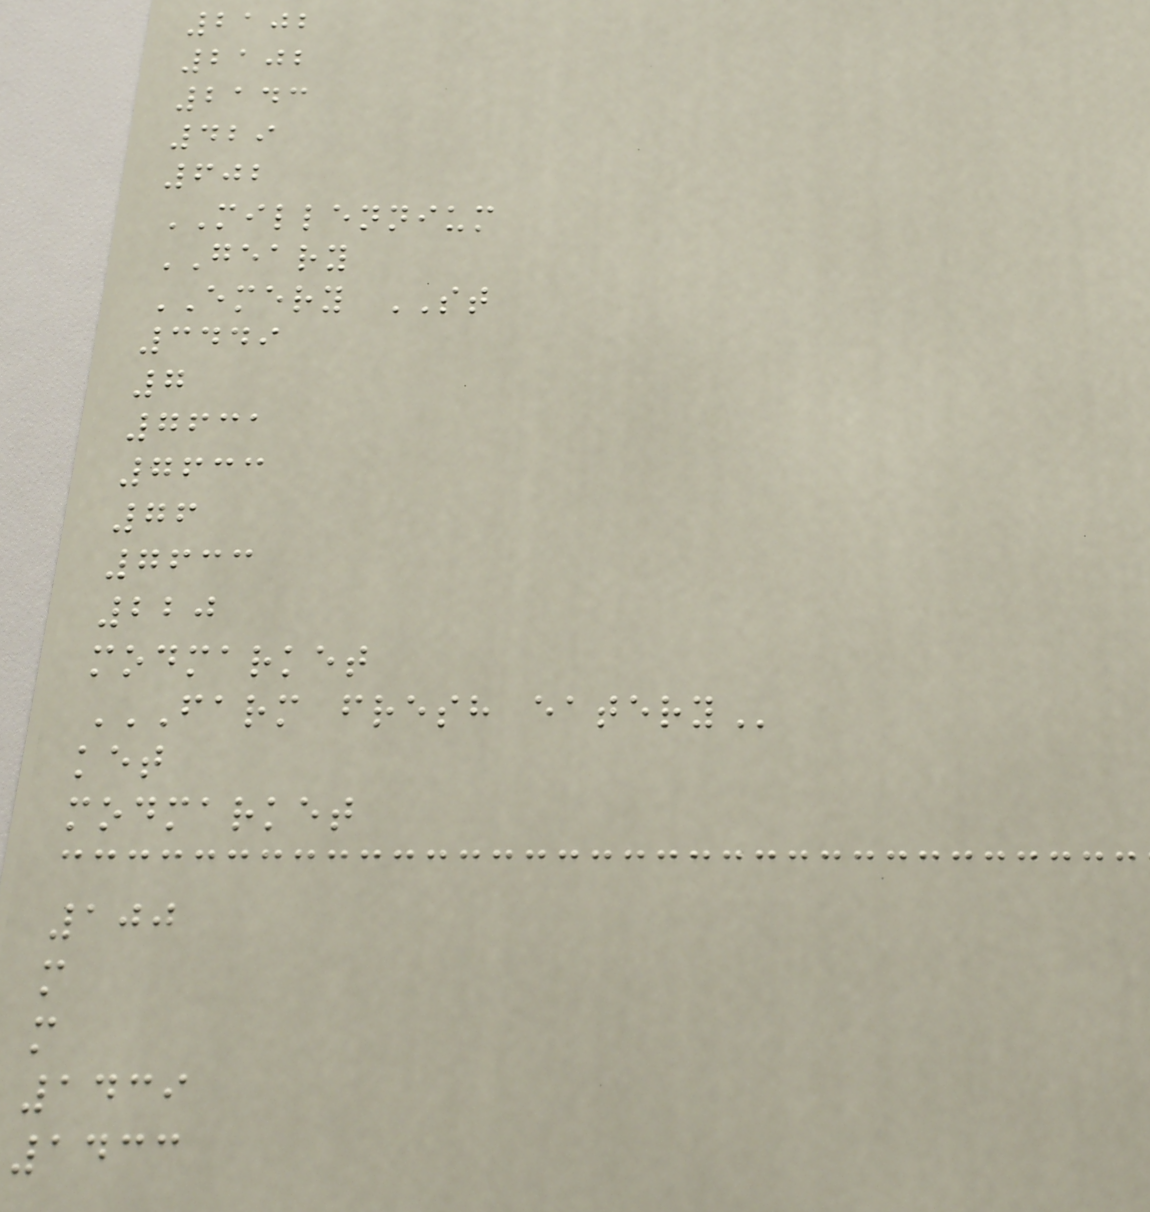2102
2102
2143
429
602
MILLENNIUM
GEARY
EMERY ST
3449
7
7631
7633
76
7633
220
modmarket
FARM FRESH EATERY
ket
modmarket
100
m
m
1439
1433
